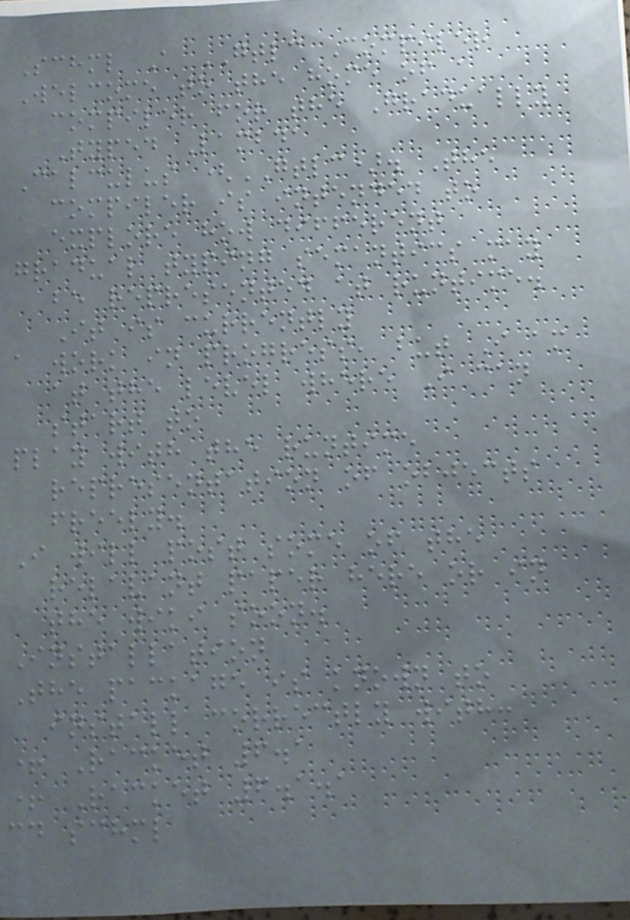Schml A GTLC Compiler
Welcome to the home of a
compiler for the Gradually
Typed Lambda
Calculus (GTLC). The
compiler is intended to
explore how different
gradual typing semantics may
be represented at runtime.
It is currently
a work in progress, but I am
at the level where I can
start to
play with the runtime
representation of objects
freely.
I will post some of the
relavant paper here or in
the wiki soon.
Installation
The package is known to
install correctly with:
+ Racket 6.1
+ Racket 6.1.1
cd schml
